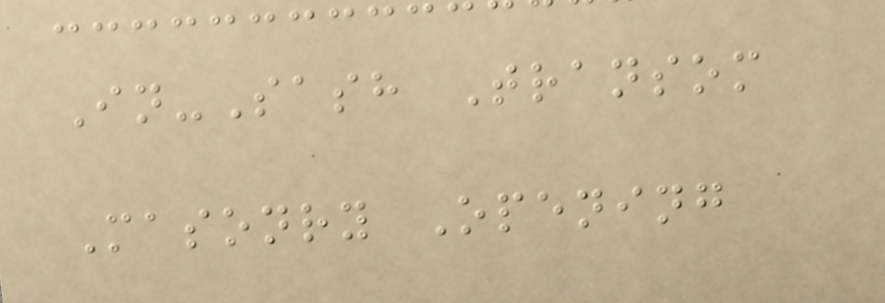In-Sash Transom
Masonry Opening
